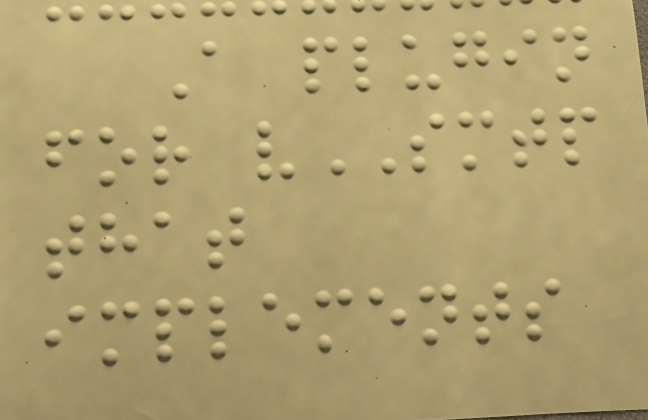A plugin
for vSMTP
that
implements
